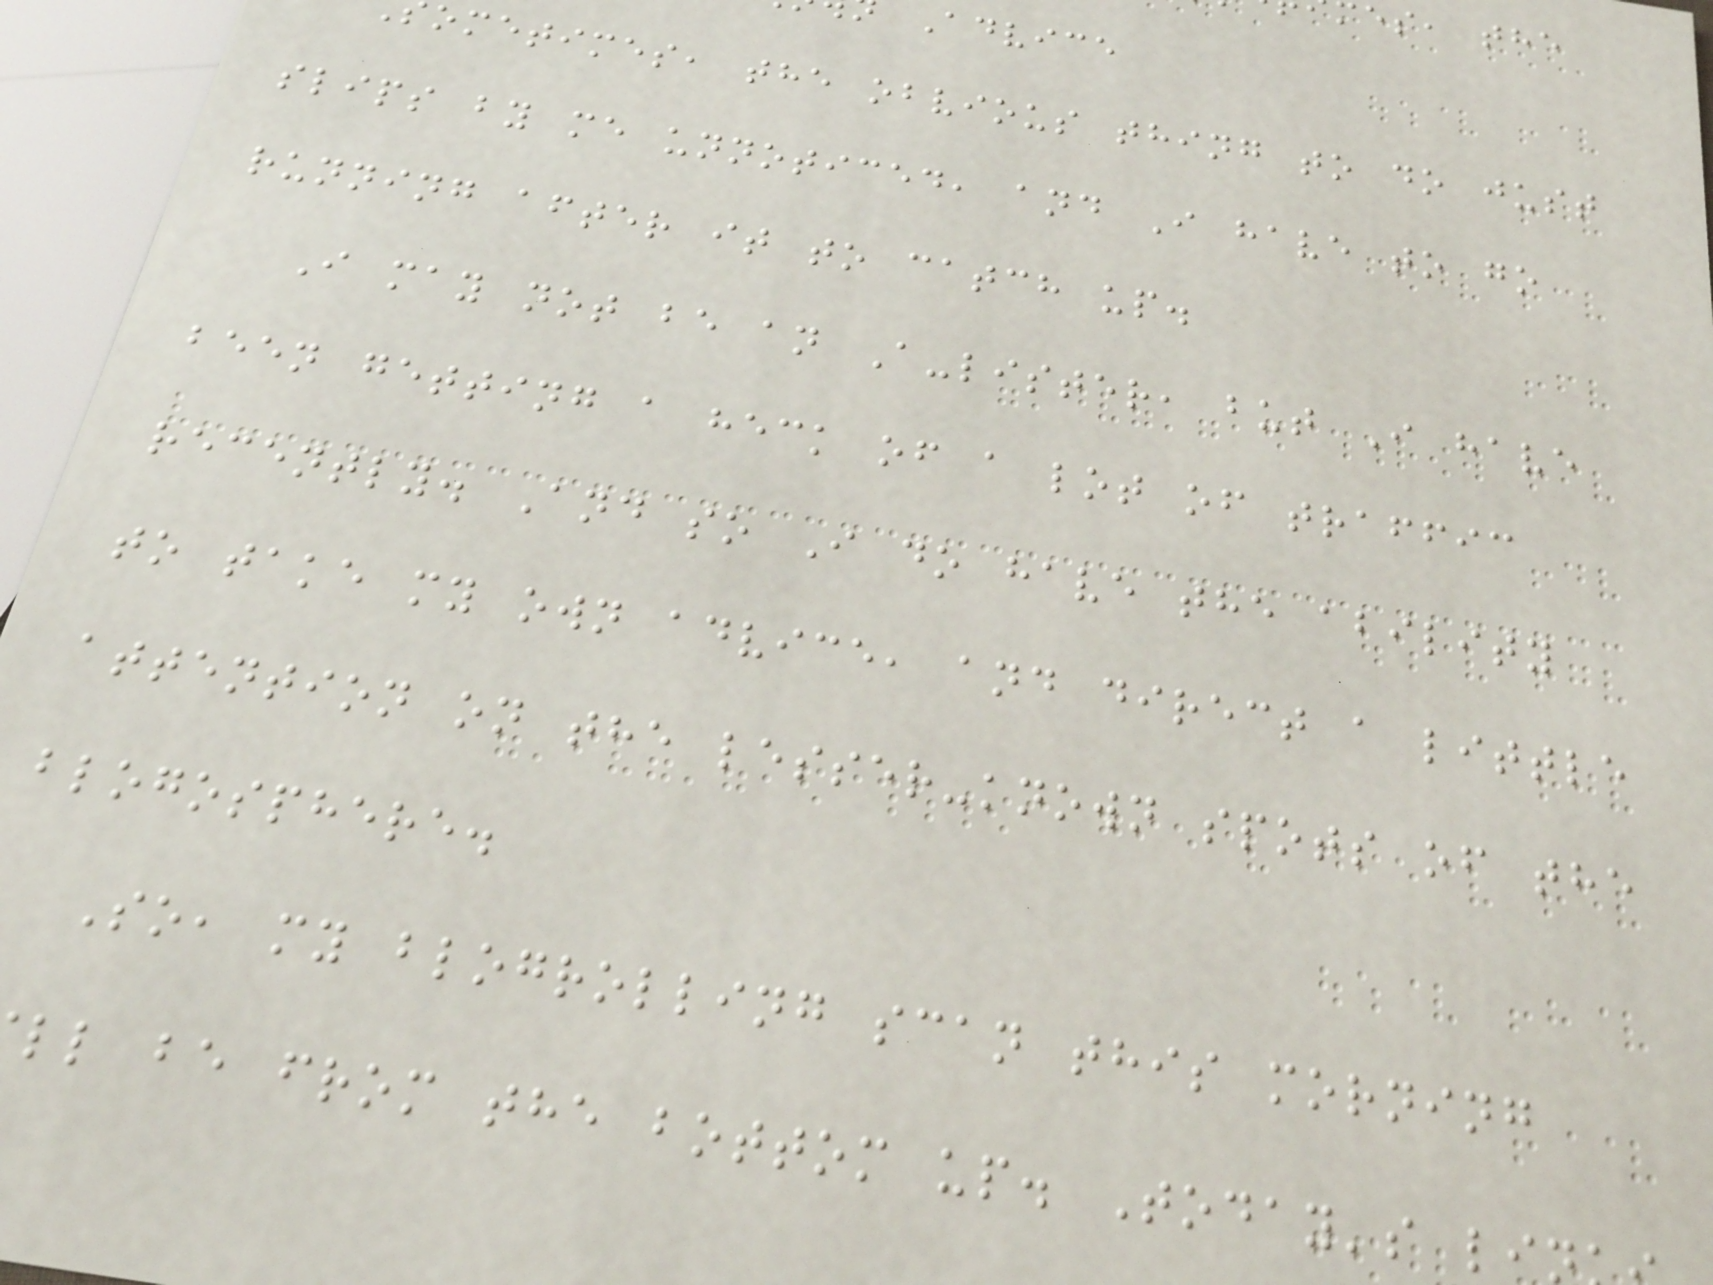Advice
ometimes, the obvious thing to do just
slips by me unnoticed, and I have to go
running after it to catch up.
I may not be an A-lister, but I have
been getting a heck of a lot of traffic
recently. And so I do have the ability
to take my own advice, and direct a little
attention on the lesser-known spots of the
blogosphere.
So, my blogrolling scan this morning
ll be from the bottom up. Today's li
